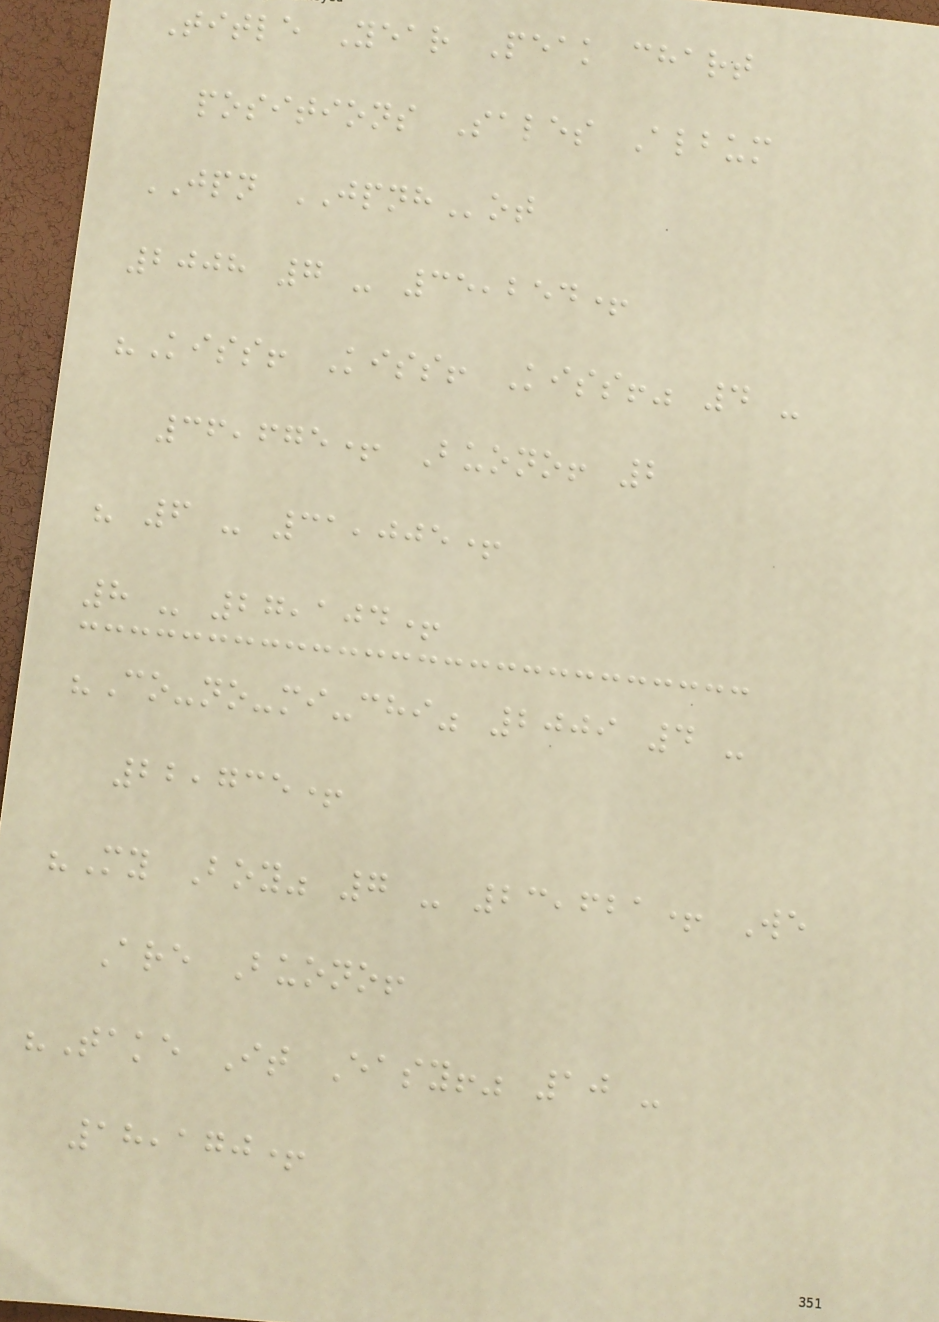Title Year Peak chart
positions Sales Album
JPN JPNHot
2008 7 - 35,254+
"Kiss! Kiss! Kiss!" 4 -
36,675+ Buono! 2
" 6 - 31,005+
8 - 27,104+
"Co-no-mi-chi" 2009 4 -
22,735+
"My Boy" 7 - 23,621+ We
Are Buono!
"Take It Easy!" 10 -
18,170+
